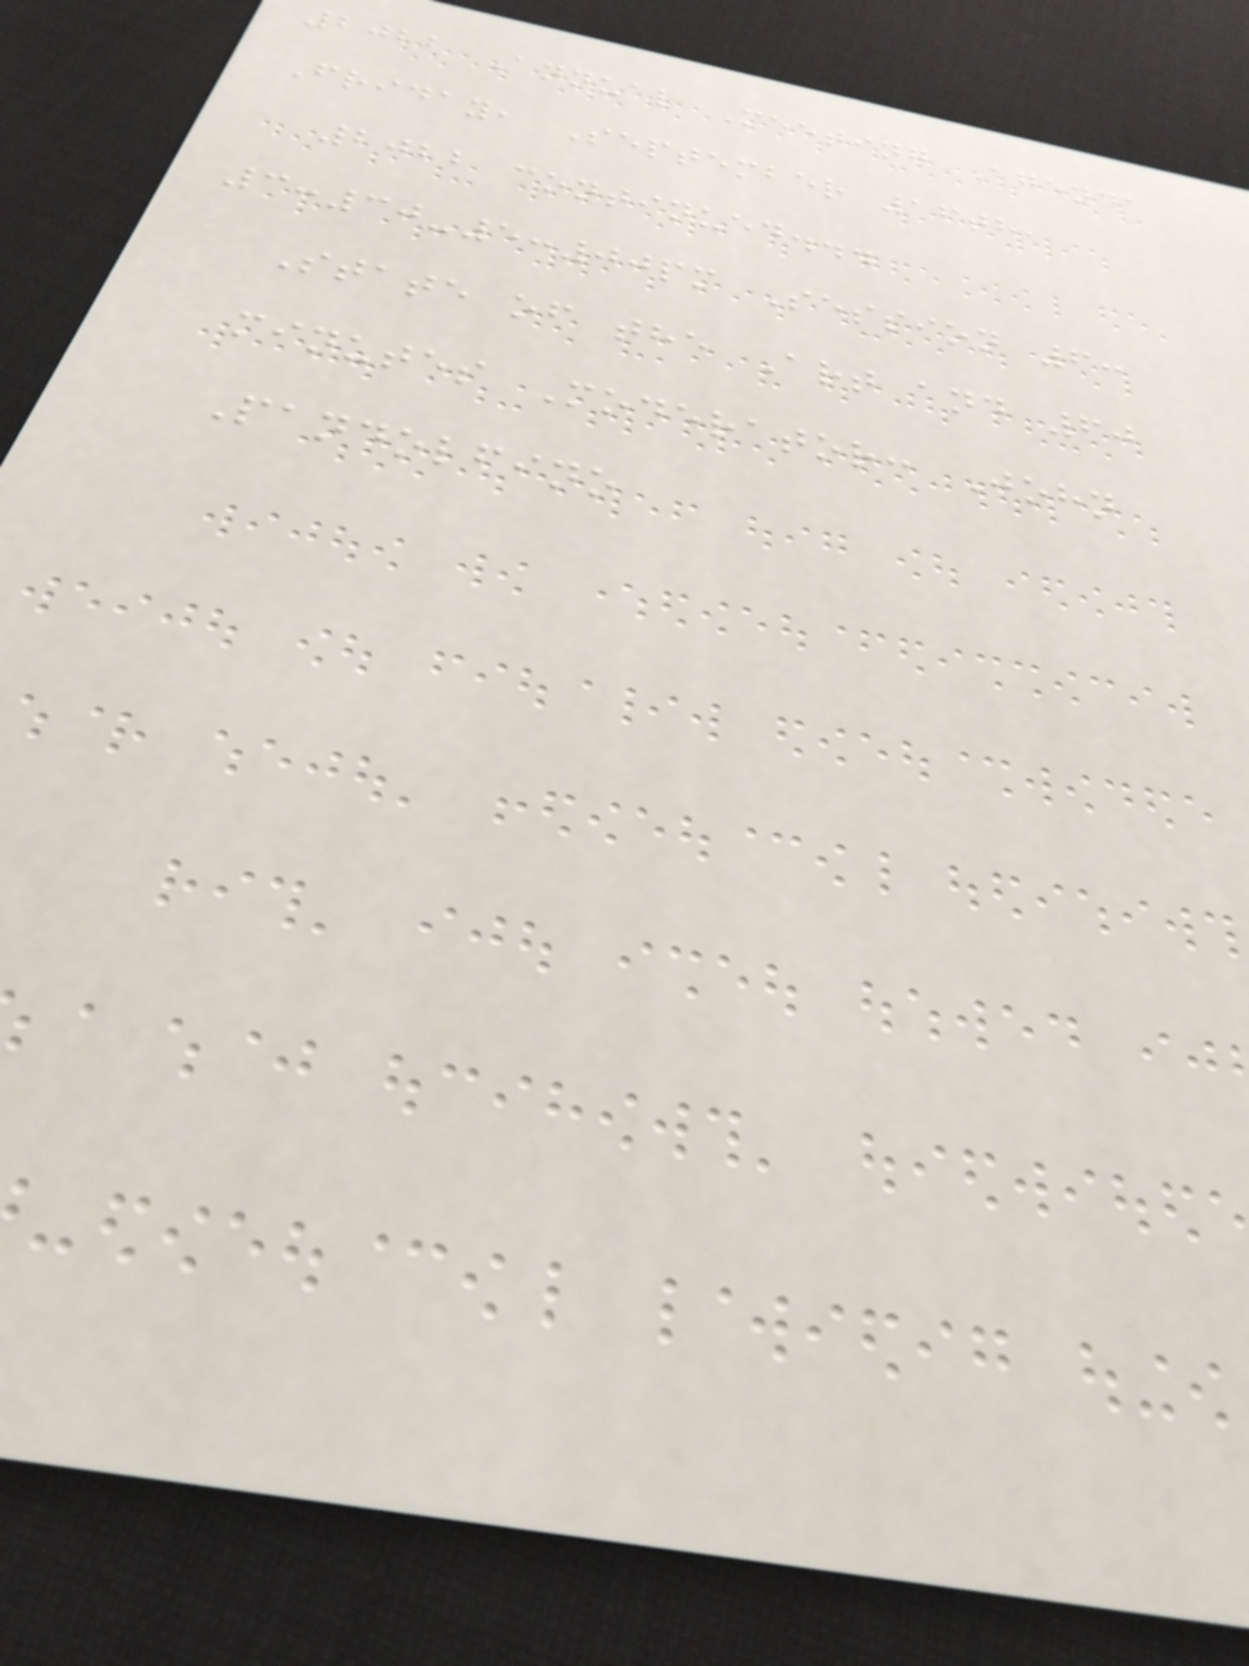2022 Annual Meeting Agenda
Friday, September 16th,
2022 continued...
3:30-5:00pm Session 6:
State of the Art and 60
minutes Moderator: John
Pandolfino
